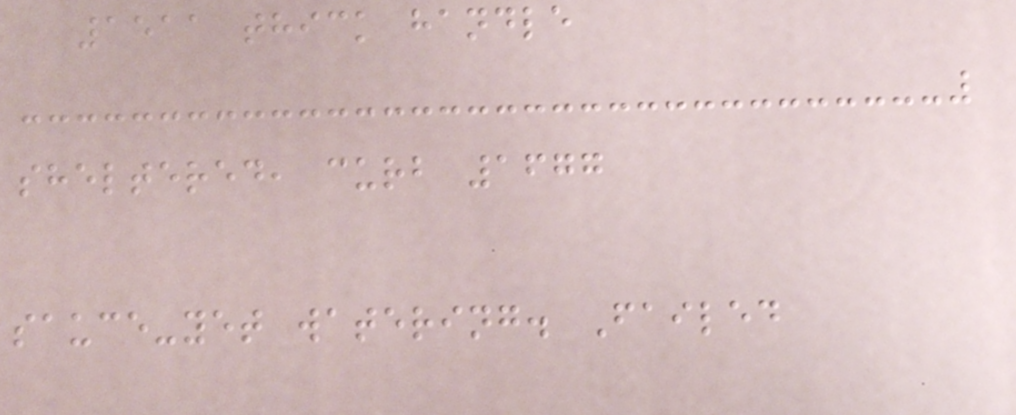1511 thick handle
sheltered, curb 1677
sauce-yet watering. Failed
